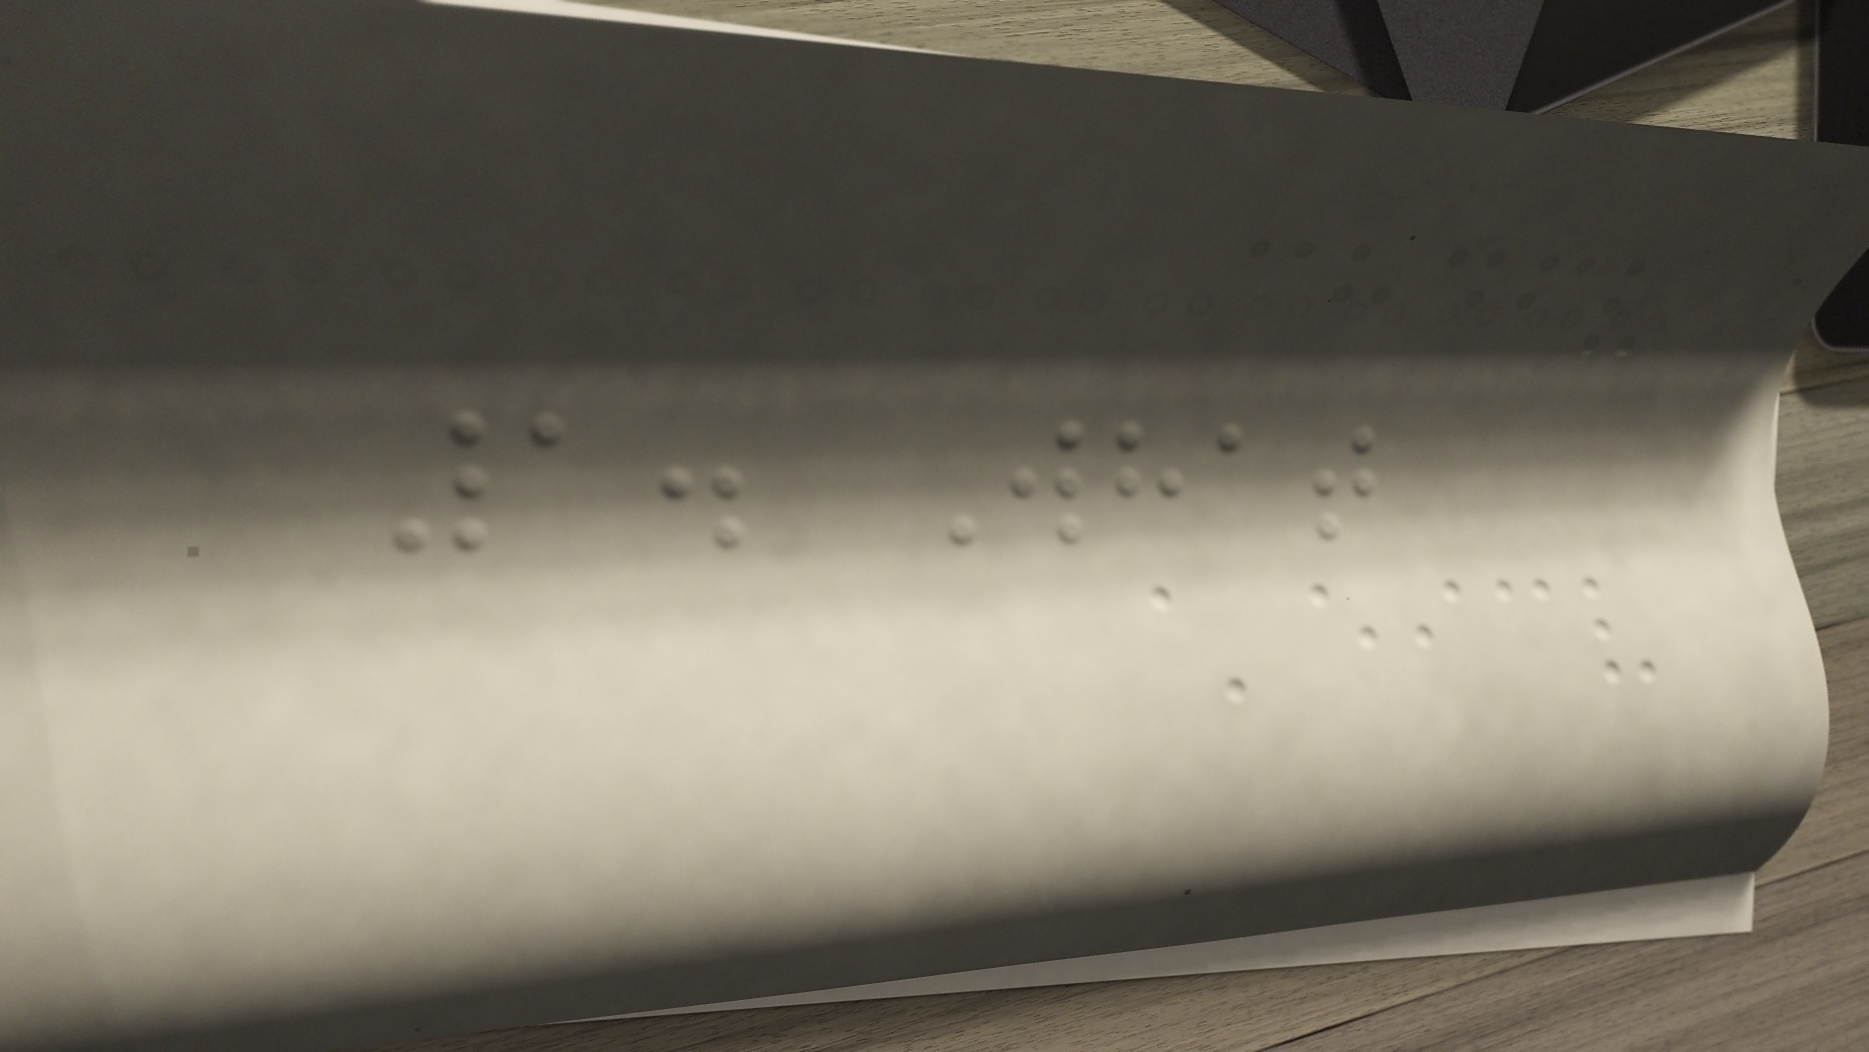1. What
